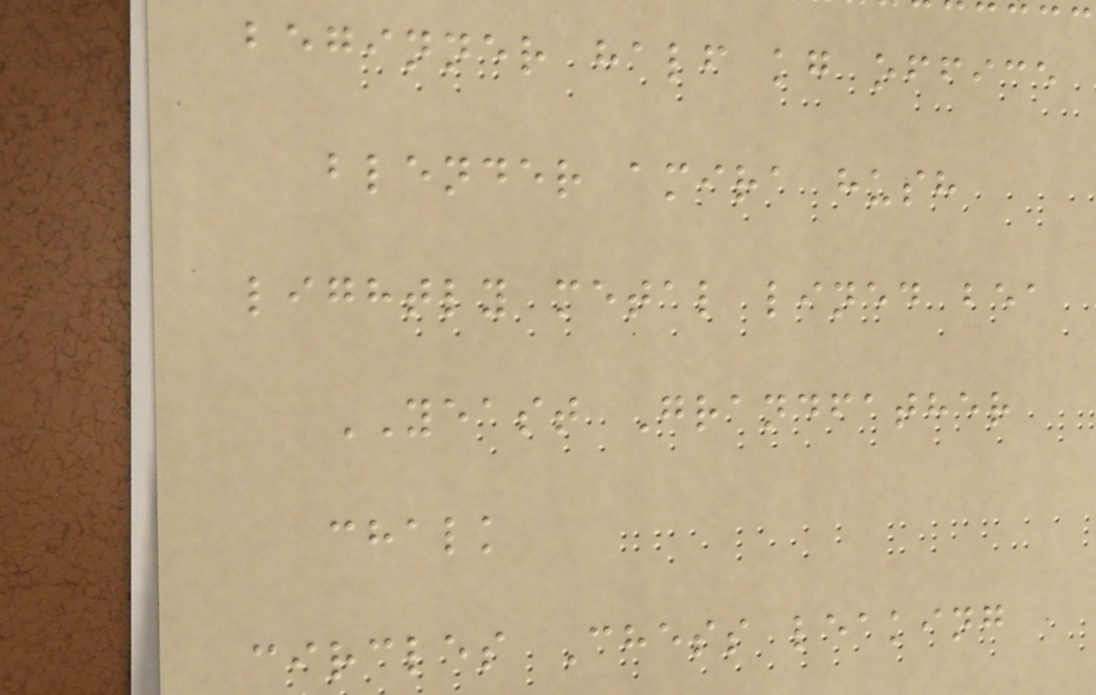beginner half kg office
blender amira hush
lightly metal lined bea
YEAST Grandfather
chalk
circles Chess leaking
